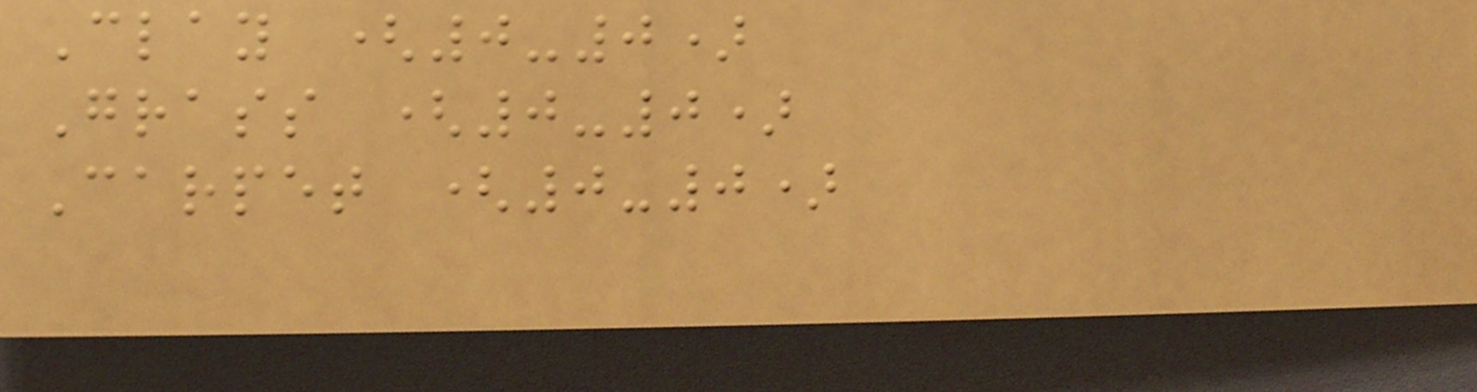Clay (0-0)
Grass (0-0)
Carpet (0-0)
